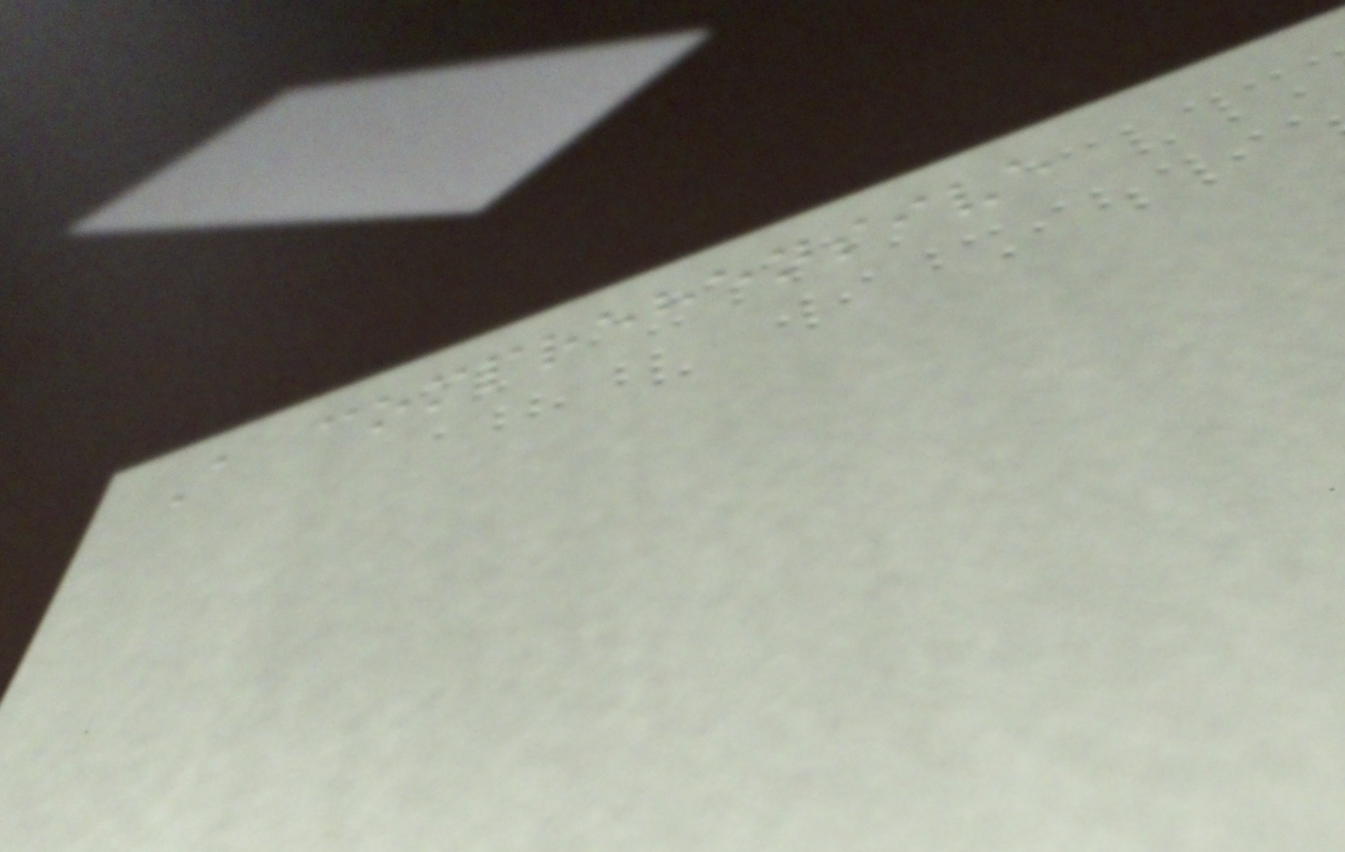A comprehensive
